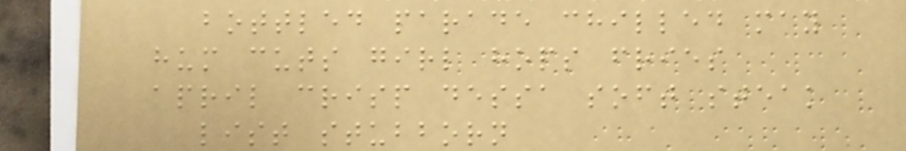bottled parade chilled may
hum cuts girl hops fries
april crisp dessa soft steak
list stubborn
